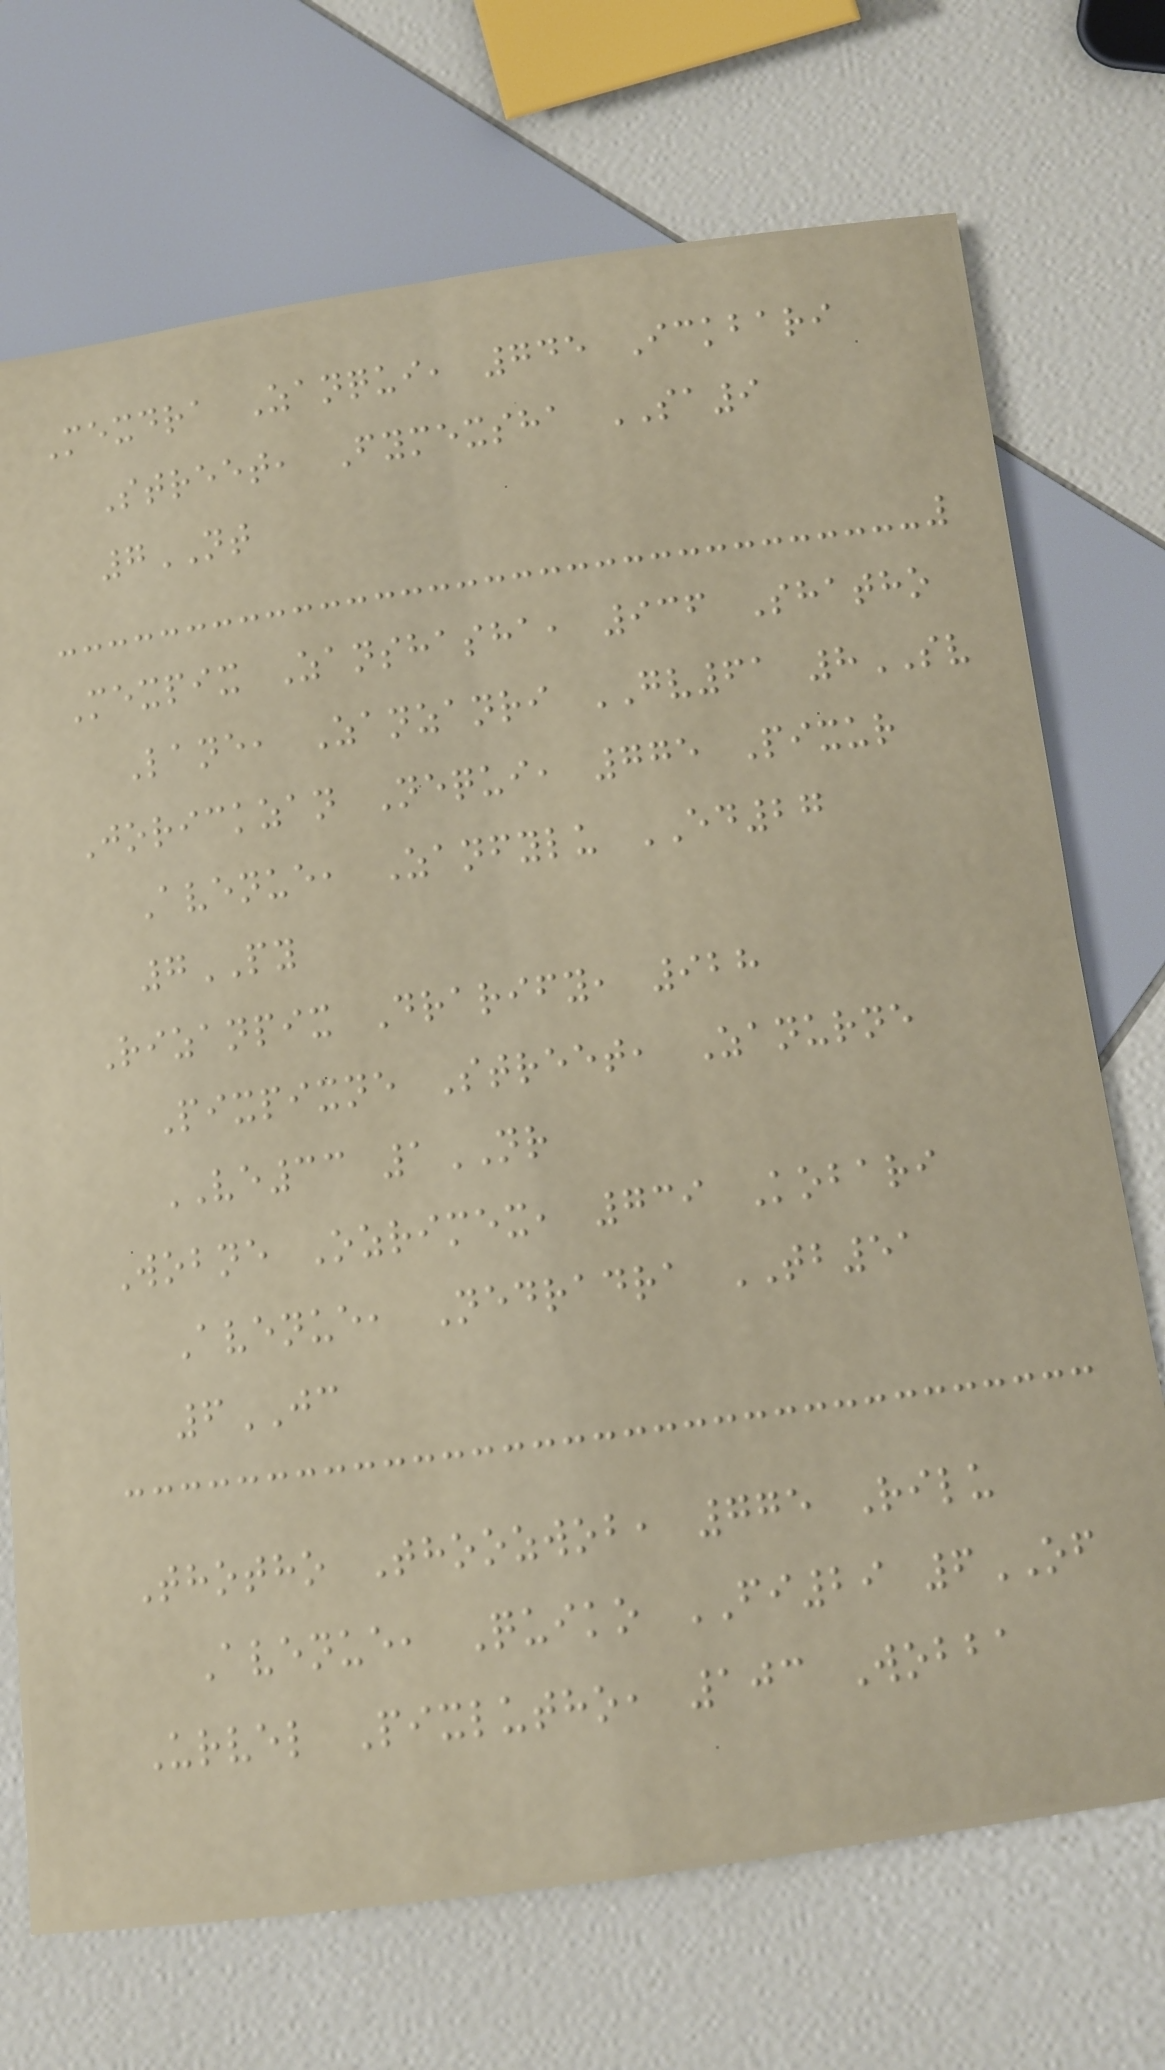Mexdra Zanqui, 745 Ickbari
Street, Fymexsha SA9
7NT
Mexpix Zanshasha, 936 Shatho
Lane, Zanzanri GV61 8SV
Jorickzan Nequi, 775 Pixur
Avenue, Zanfylu ED27
7PY
Rizanpix Drarify, 928
Pixpixne Street, Zanurne
VE33 1NR
Wobne Ozrimex, 739 Kobari
Avenue, Nedradra TB51
6JC
Thotho Thoozwob, 775 Rilu
Avenue, Quiko FI29 6OF
Urvel Pixlutho, 103 Wobba
